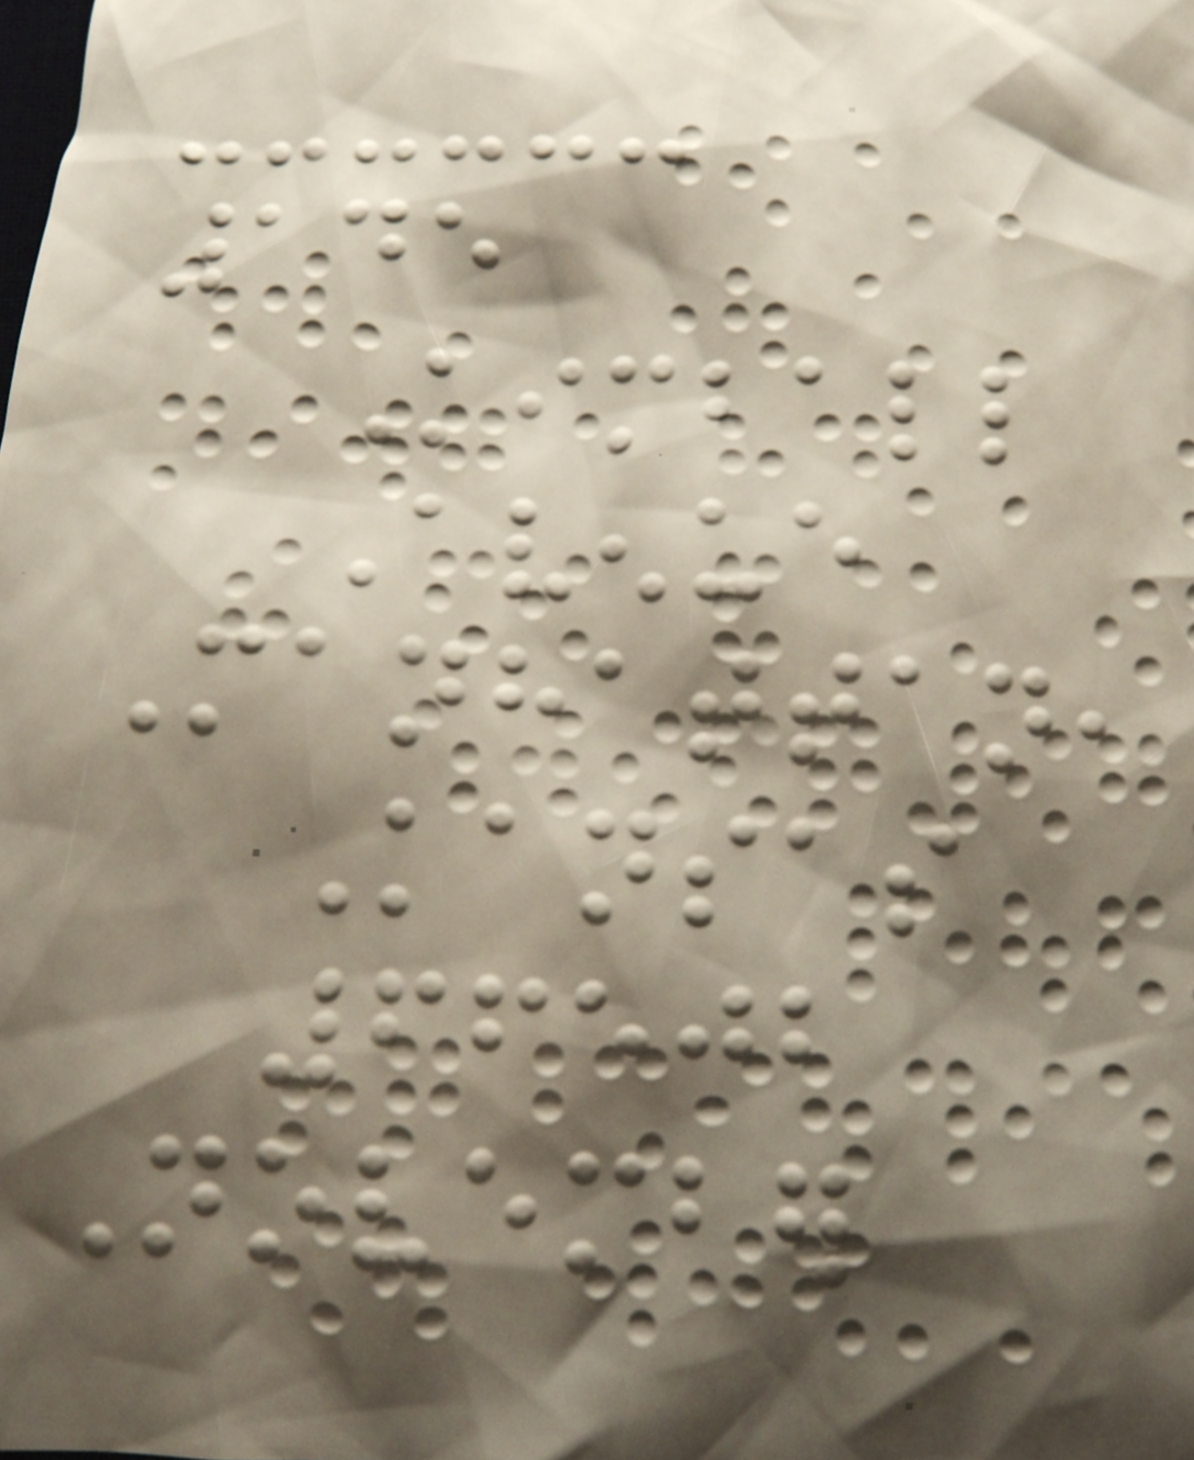145
Kimball
Avenue
Manhattan,
Kansas
66502
November
